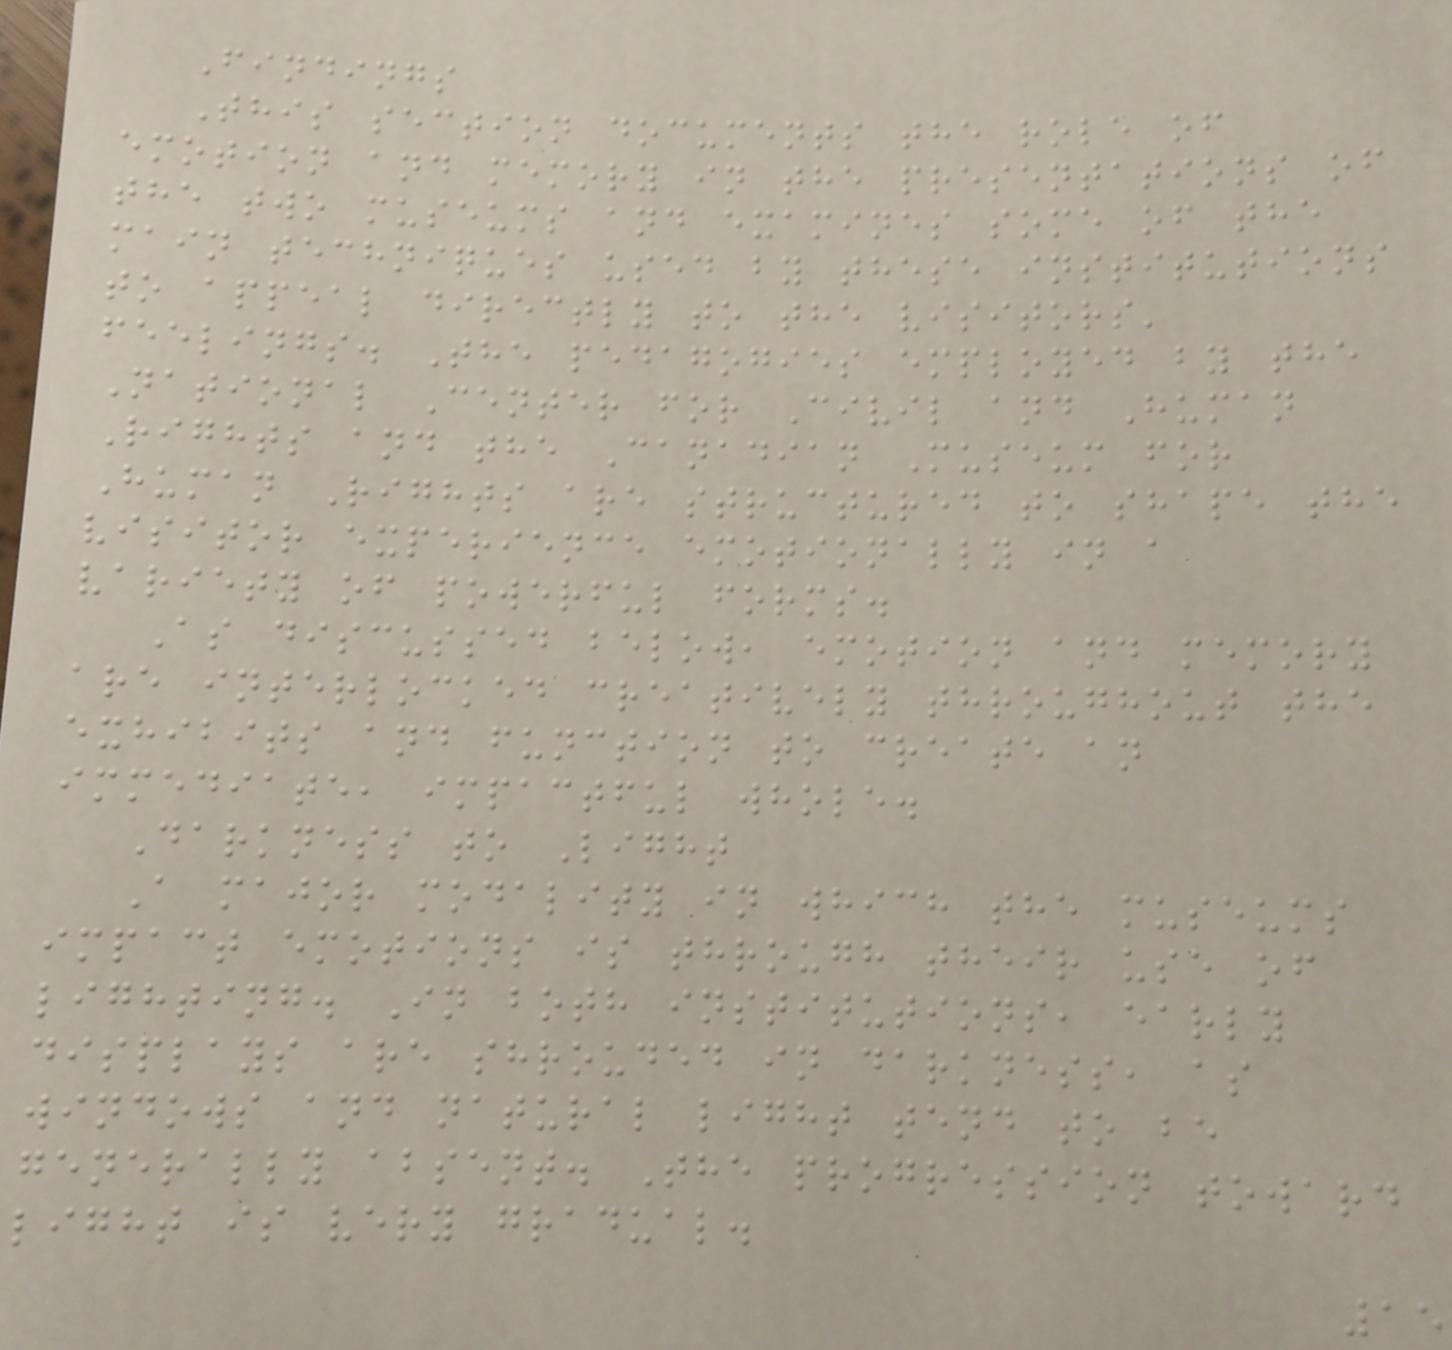Findings
This section documents the role of
emotion and memory in the presentations of
the two museums and examines some of the
main techniques used by these institutions
to appeal directly to the visitors'
feelings. The pedagogies employed by the
National Center for Civil and Human
Rights and the Canadian Museum for
Human Rights are structured to shape the
visitor experience emotionally in a
variety of powerful forms.
As discussed below, emotion and memory
are interlocked creatively throughout the
exhibits and function to create an
immediate, impactful whole.
Darkness to Light
A major modality in which the museums
impact emotions is through their use of
lighting. In both institutions, early
displays are shrouded in darkness, as
windows and natural light tend to be
generally absent. The progression toward
light is very gradual.
15
